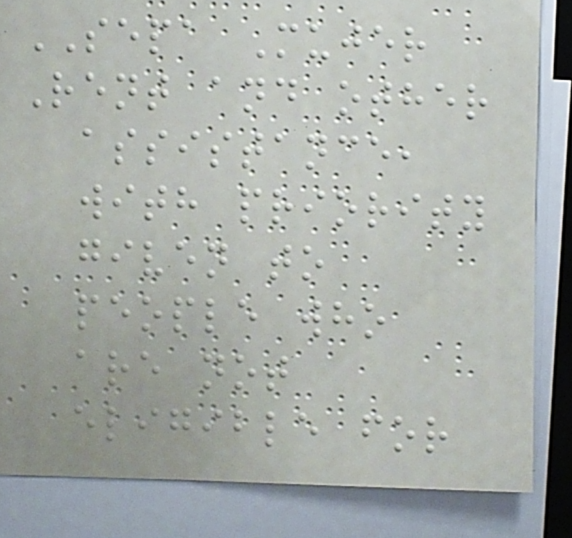SEPA Mujer
Rent and other
assistance,
with priority
given to
people who
are not
eligible for
